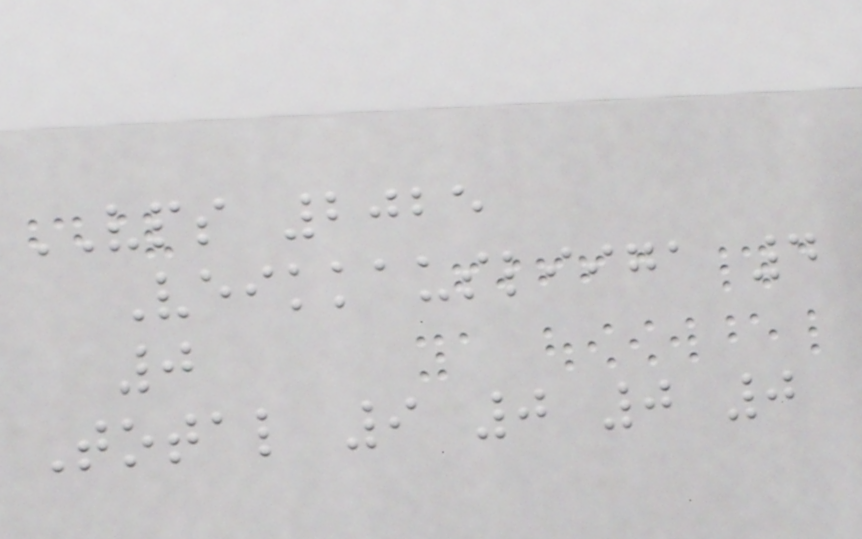VPS 2025
Veikkausliiga 4
0
Total 9 0 0 0
